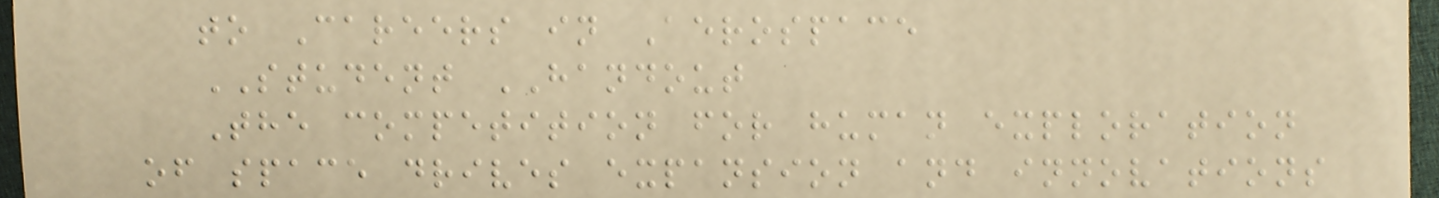to Careers in Aerospace
STUDENT HANDOUT
The competition for human exploration
of space drives expansion and innovations
